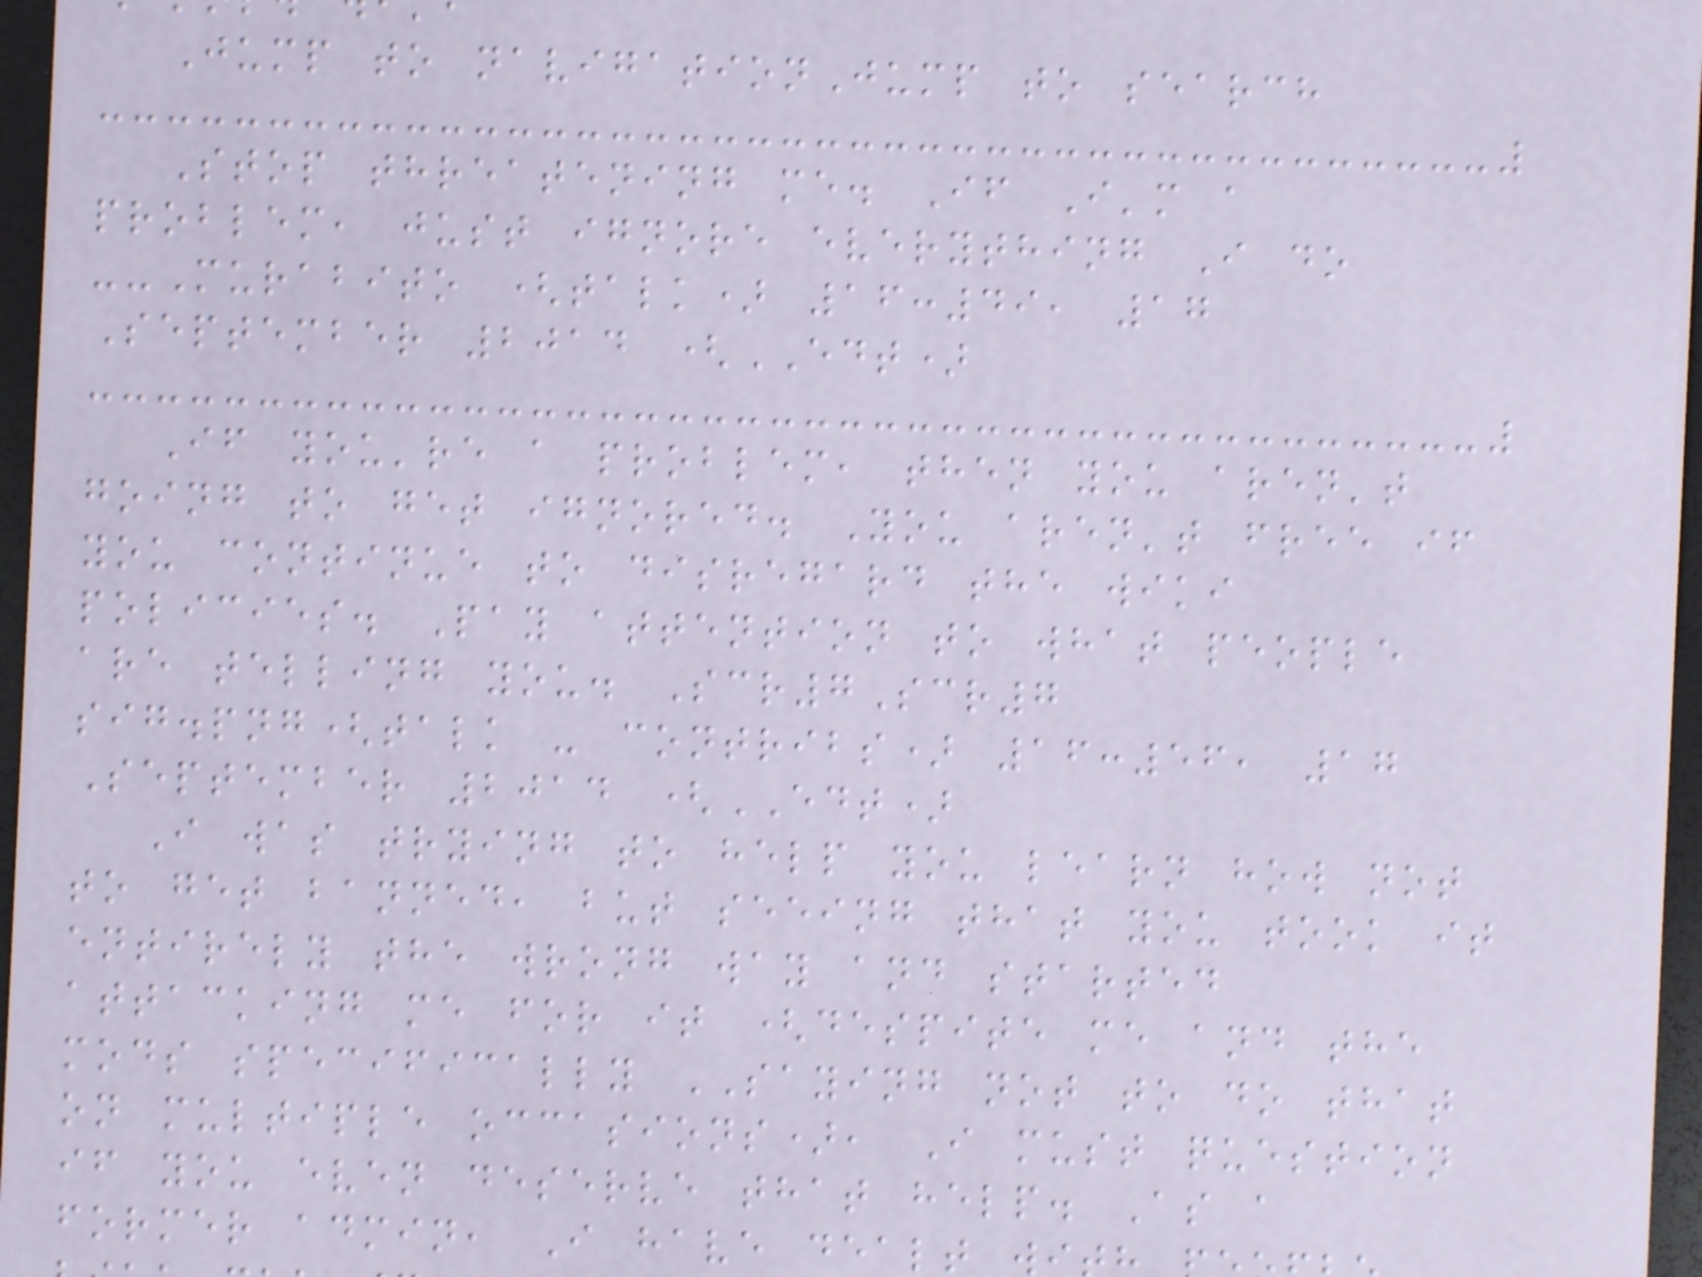Jump to navigationJump to search
Stop threatening me. If I'm a
problem, just ignore everything I do
--Murabito (talk) 16:49, 17
September 2014 (EDT)
If you're a problem, then you aren't
going to get ignored. You aren't free if
you continue to disregard the wiki
policies. Pay attention to what people
are telling you. Scr7Scr7
sig.png(talk - contribs) 16:56, 17
September 2014 (EDT)
I was trying to help you learn how not
to get banned, but seeing that you took it
entirely the wrong way and started
attacking me for it (despite me and the
mods specifically SAYING not to do that
on multiple occasions), I must question
if you even deserve that help. As a
former admin, I have dealt
